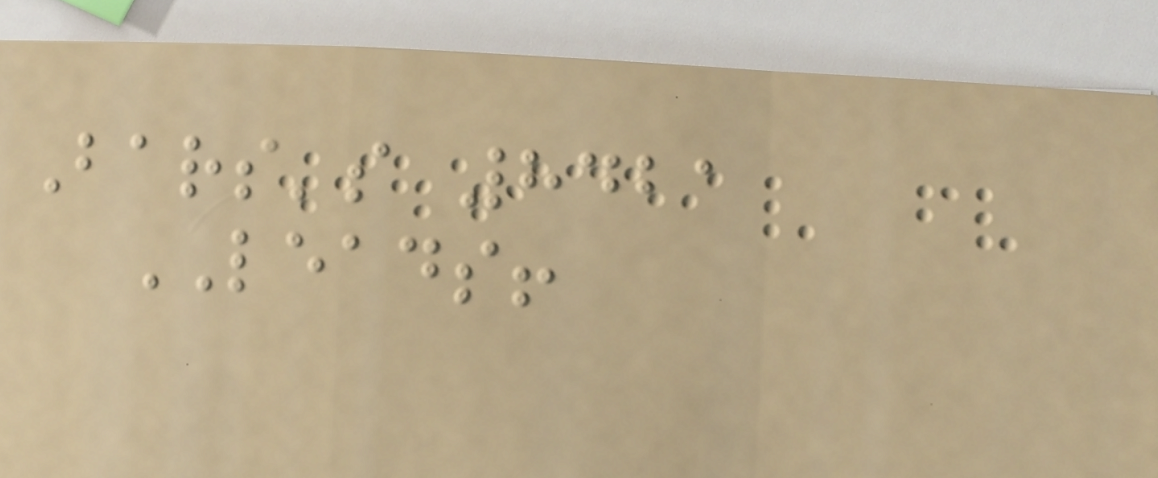Bars's 8421
LEADS!
